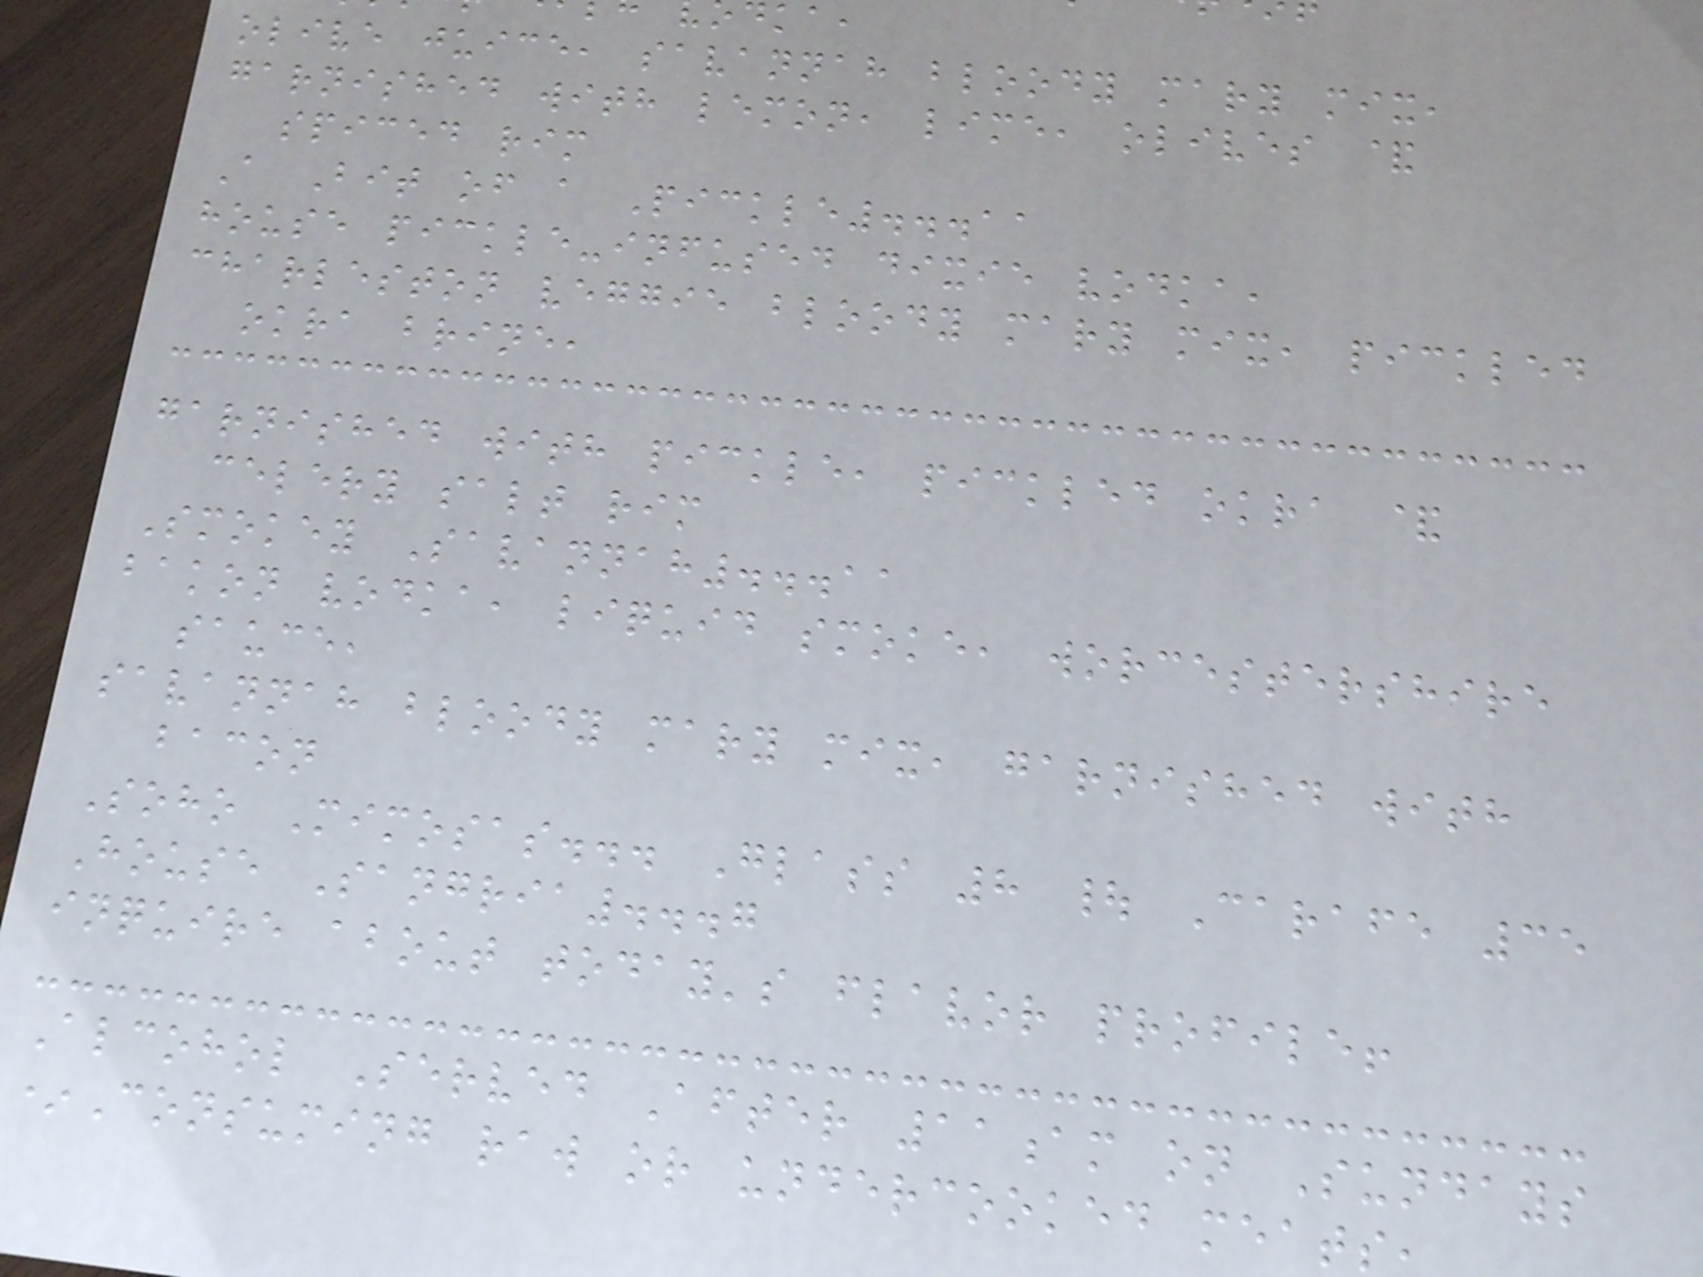olive juice, savannah bloody mary mix,
garnished with lemon, lime, olives &
spiced rim
A Bit of a Pickle...11
house pickle-infused dixie vodka,
charleston veggie bloody mary mix, pickled
okra brine,
garnished with pickle, pickled okra &
celery salt rim
Smokey Savannah...11
bakon vodka, liquid smoke, worcestershire
sauce,
savannah bloody mary mix, garnished with
bacon
Soho Mimosas... Glass 8 | Carafe 35
House Sangria...7
inquire about today's flavor profile!
Alcohol Served After 11am on Sundays
*Consuming raw or undercooked meats
